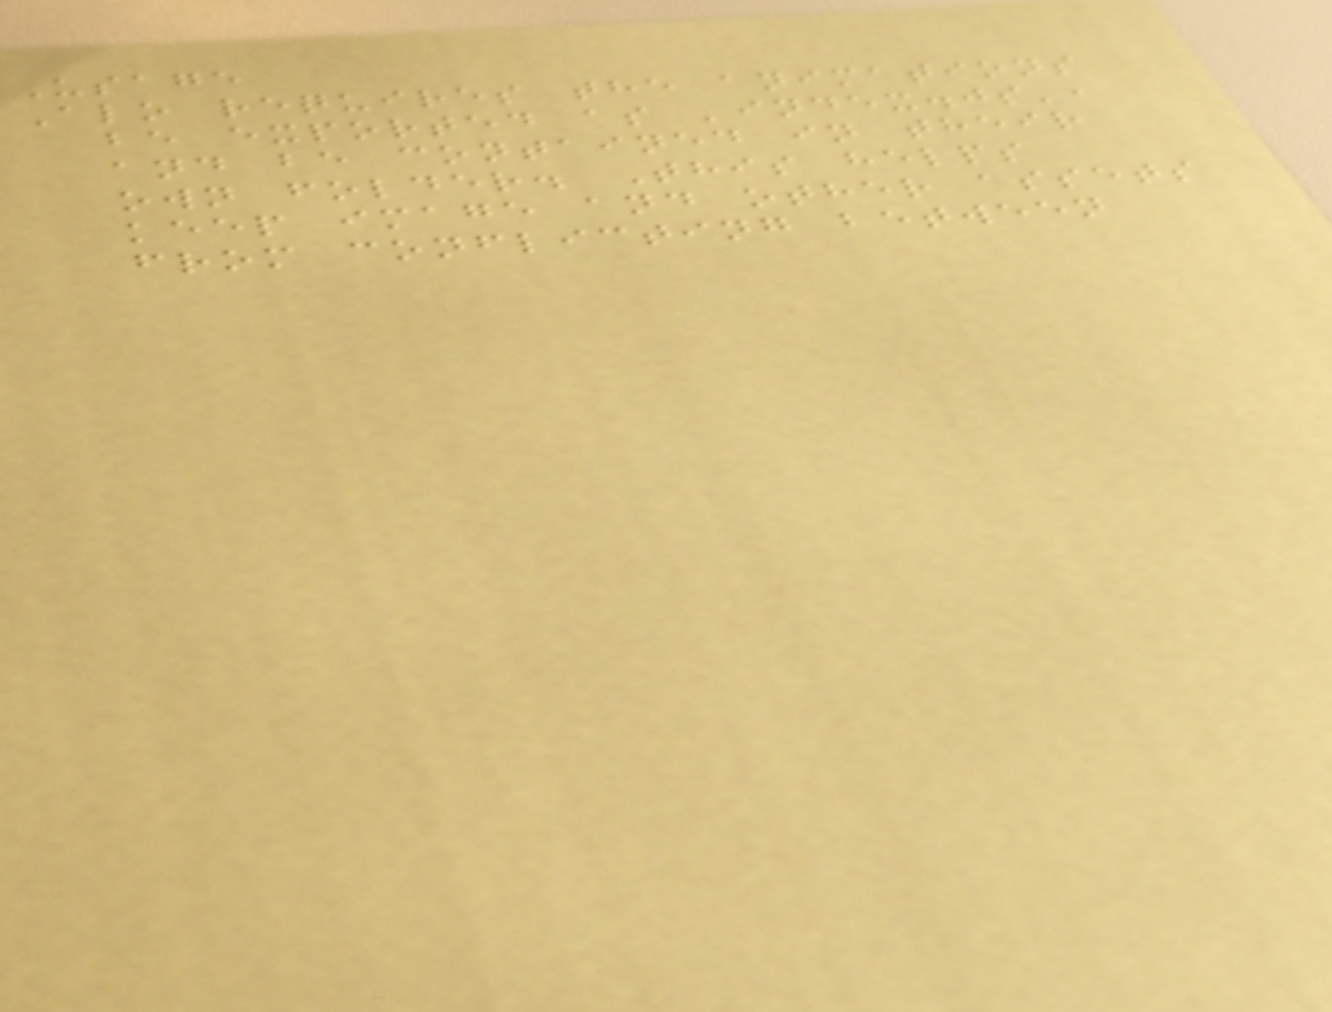Usage
Alo requires the animations
be exported as 'index.js',
and be contained in their
own folder. This helps
keep image and other assets
from conflicting between
